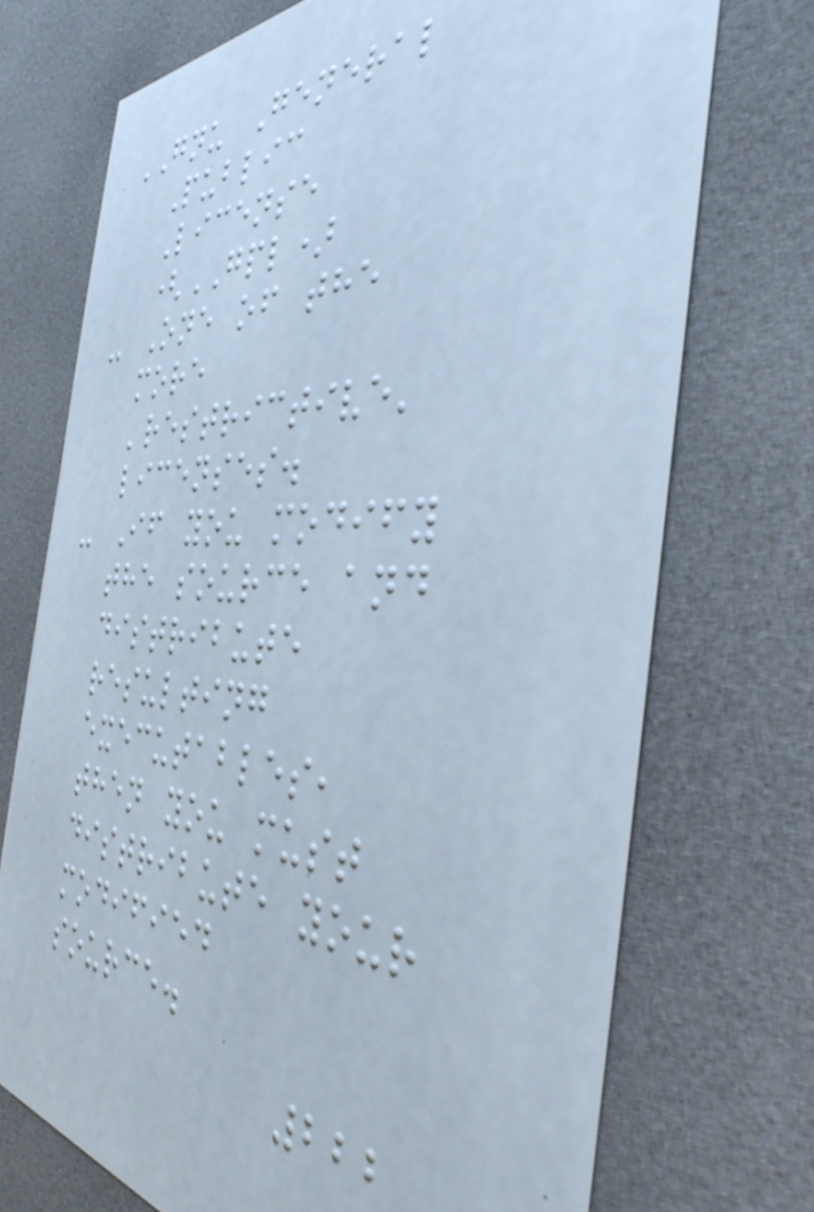GNU General
Public
License
(GPL)
- One of the
more
'restrictive'
licenses.
- If you modify
the source and
distribute
resulting
executables,
then you must
distribute your
modified
source.
222
